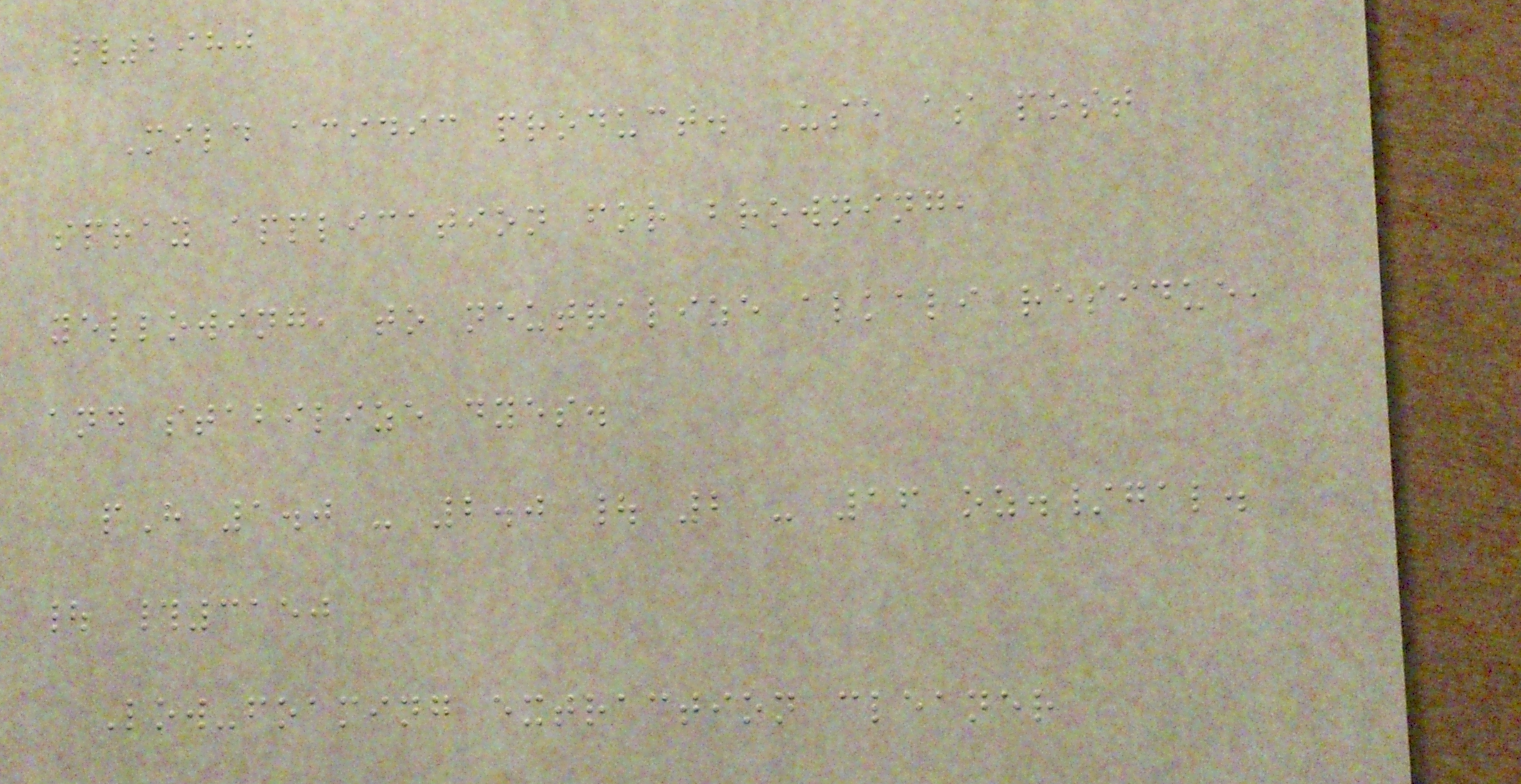#2980
Mild acidic product. Use as post
spray application for browning,
yellowing, to neutralize alkali residue,
and stabilize dyes.
pH 1.0 - 2.0 | 2 - 16 oz./gal.
| #3150
Low-foaming extraction cleaner
